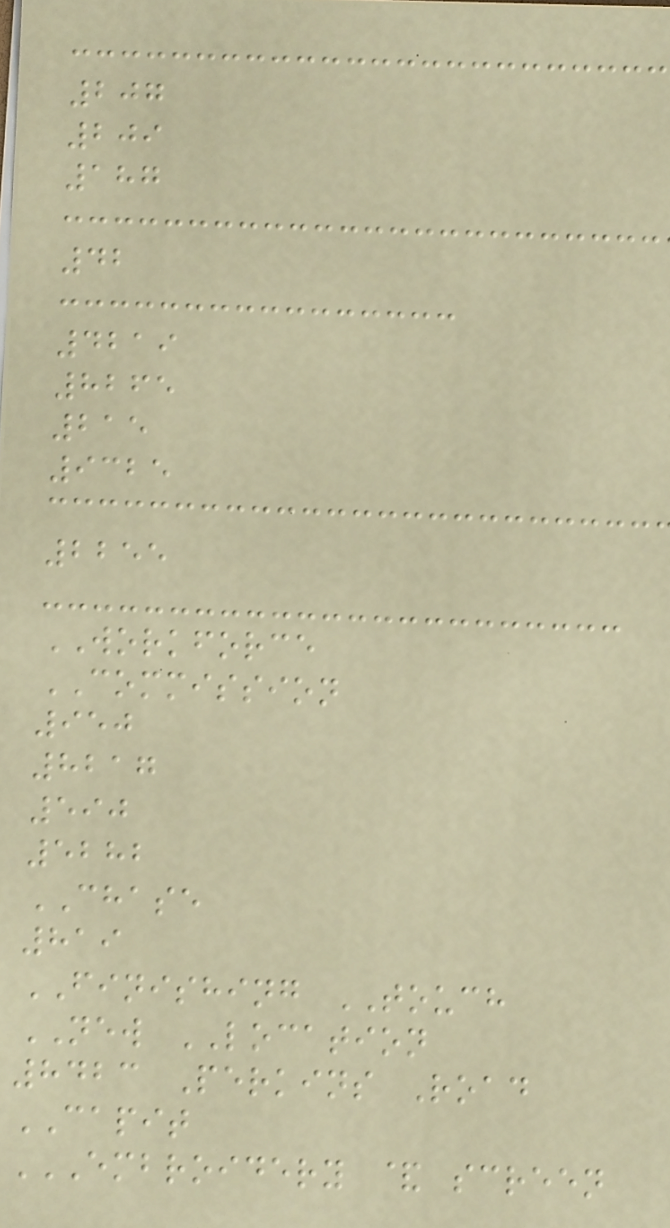207
209
187
42
4219
8265
215
9325
2255
WORKFORCE
COMMISSION
950
8217
590
5282
CHASE
819
FINISHING TOUCH
NEW LOCATION
8423 Perkins Road
CAPIT
EMBROIDERY & SCREEN
